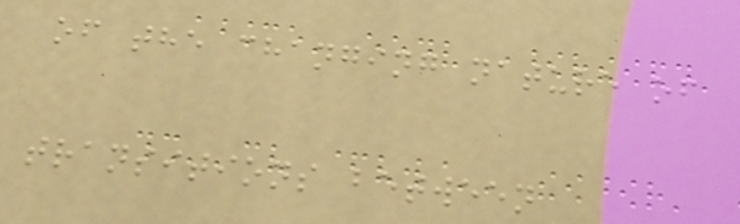of the changing nature of
transitions between
